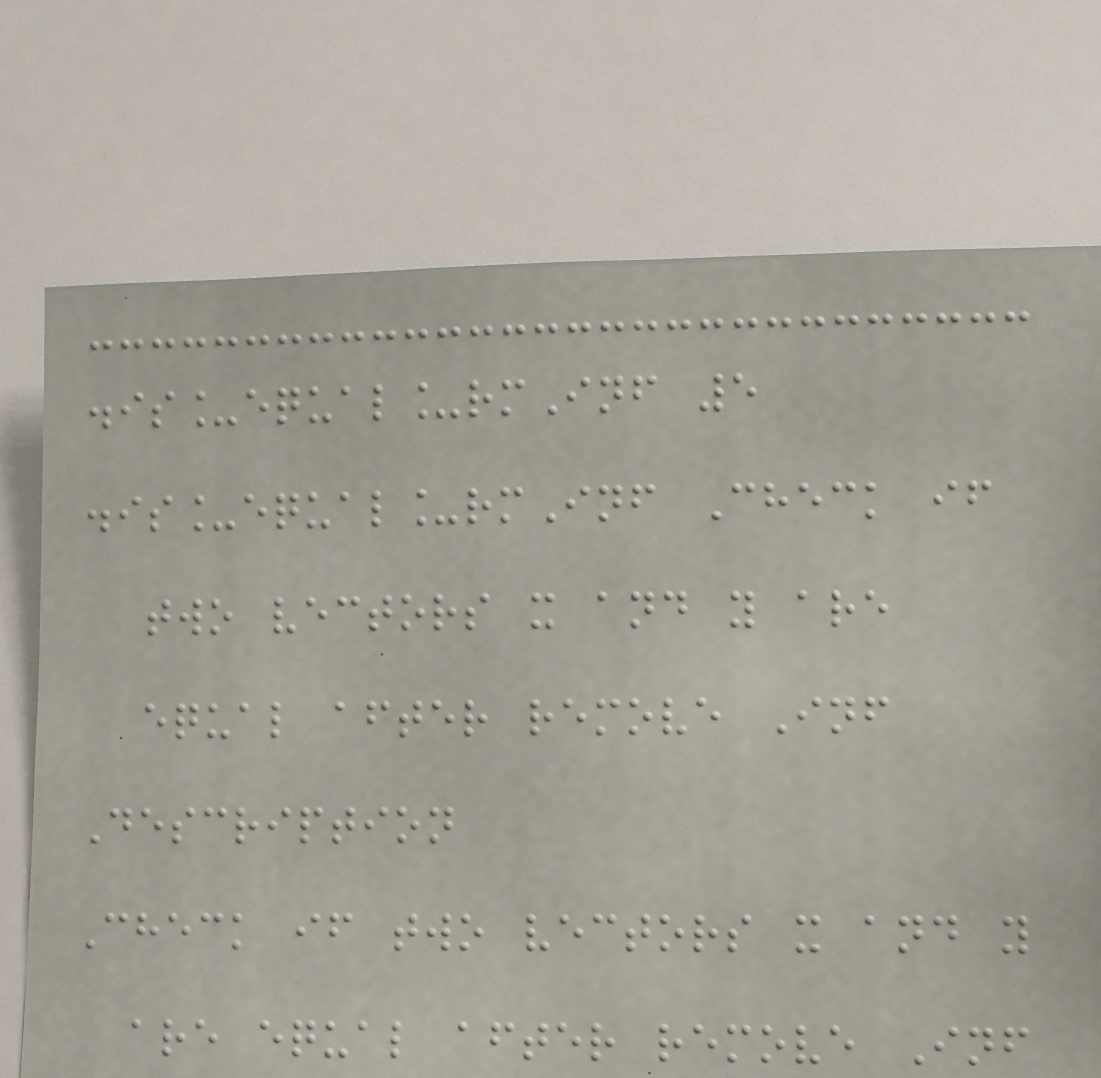.is_equal_rmInf 5
.is_equal_rmInf Check if
two vectors x and y are
equal after remove Inf
Description
Check if two vectors x and y
are equal after remove Inf
